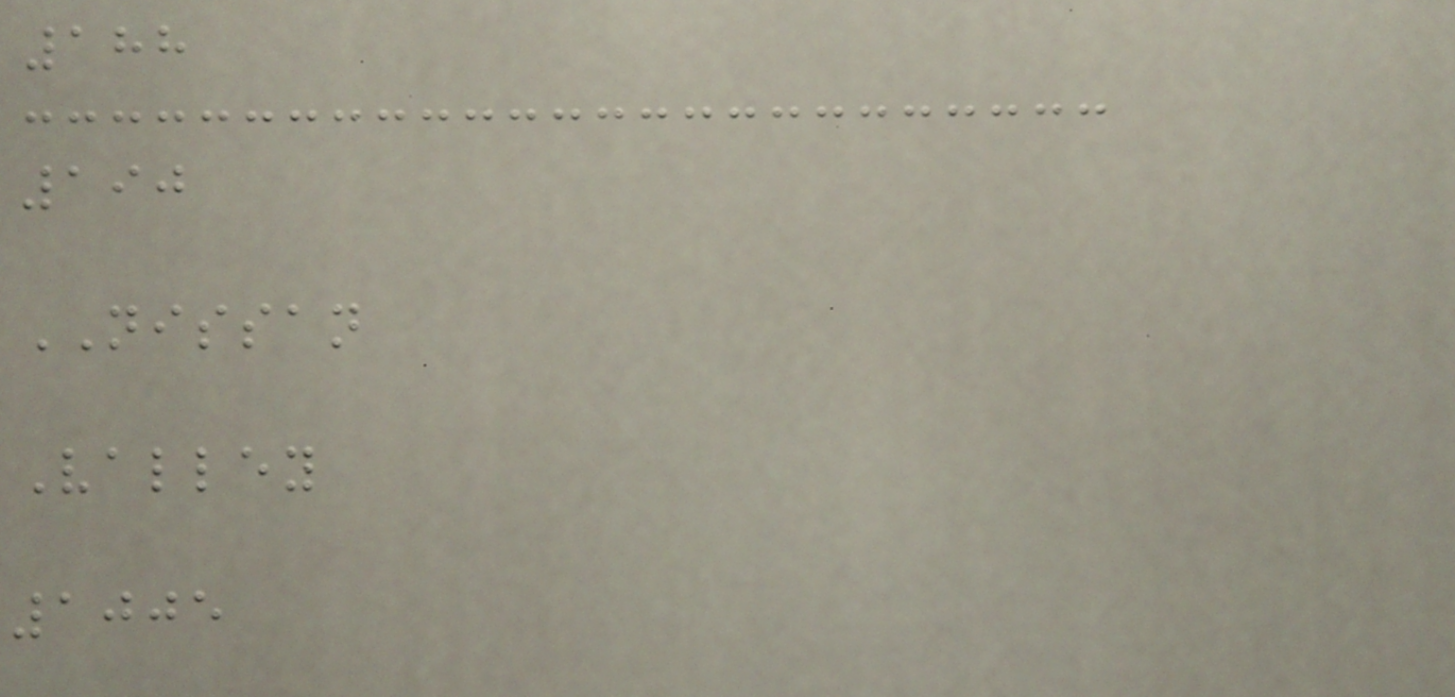188
190
NISSAN
Valley
1005
